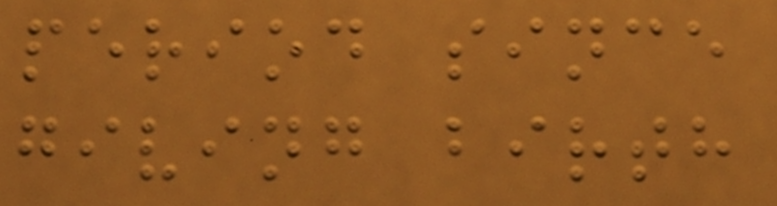period since
giving birth
